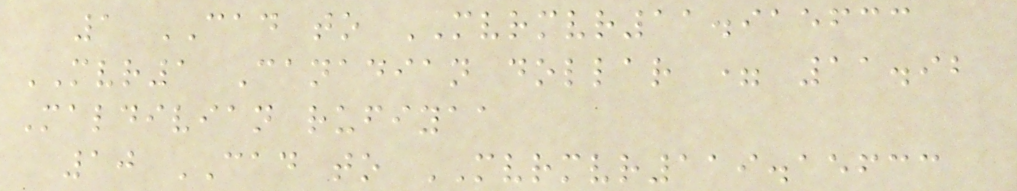1 CAD to MVRMVR11.915633
MVR1 Canadian dollar = 11.92
Maldivian rufiyaa
10 CAD to MVRMVR119.15633
